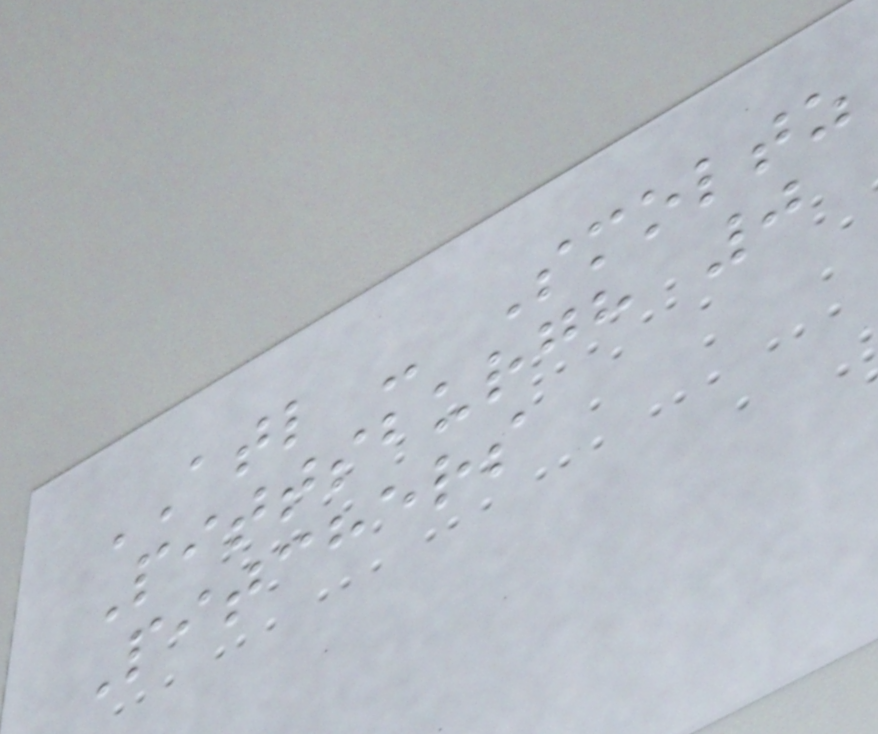ATL - Smoltz
Pittsburgh 0
Pitchers
